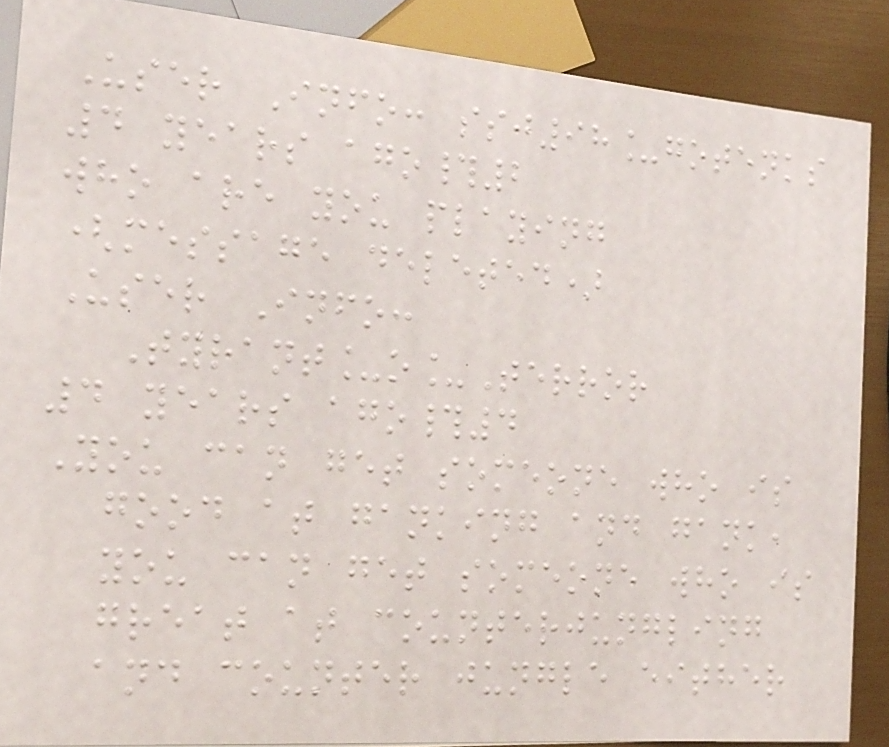User Info: ssj98_gotenks
4 years ago#2
who are you playing
(message deleted)
User Info:
Tyrant_o_Terror
4 years ago#4
You can get someone who is
good at ganking and gank,
you can get someone who is
great at counterjungling
and counter jungle either
